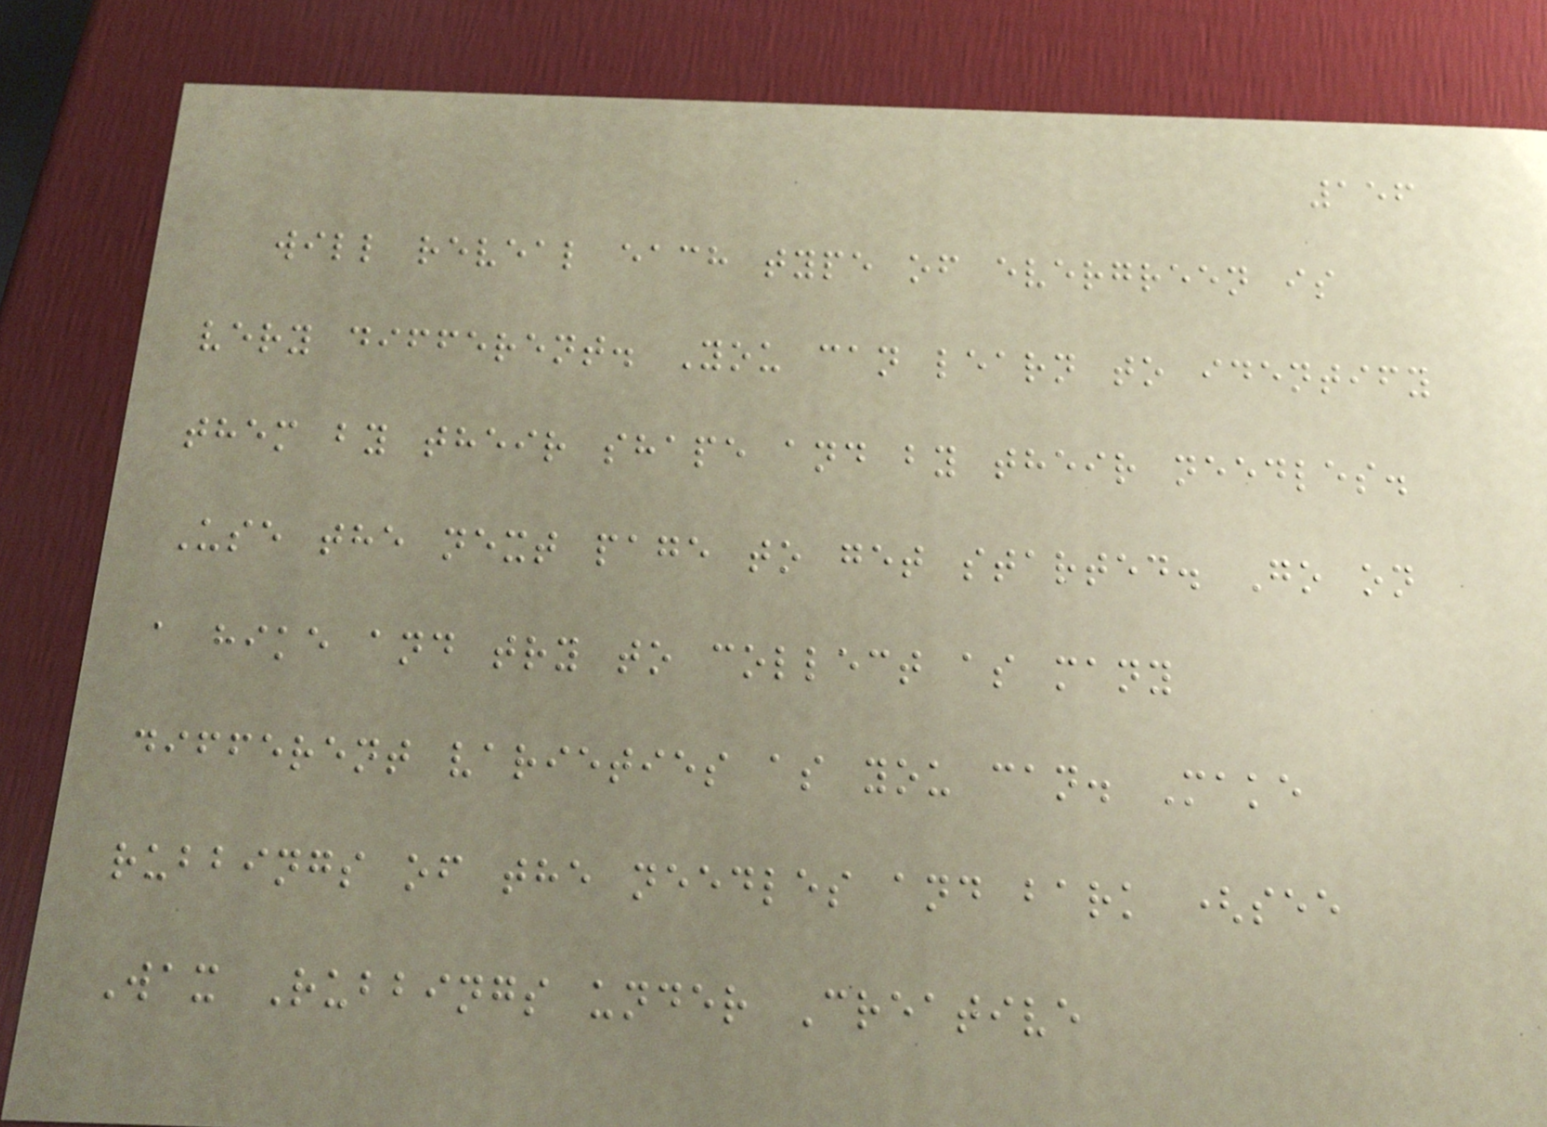156
will reveal each type of evergreen is
very different. You can learn to identify
them by their shape and by their needles.
Use the next page to get started. Go on
a hike and try to collect as many
different varieties as you can. Make
rubbings of the needles and bark (see
Wax Rubbings under Creative
